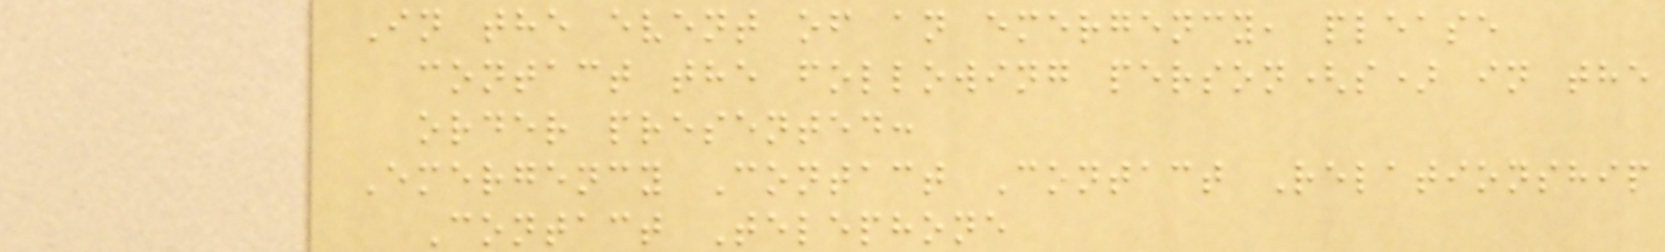In the event of an emergency, please
contact the following person(s) in the
order presented:
Emergency Contact Contact Relationship
Contact Telephone
